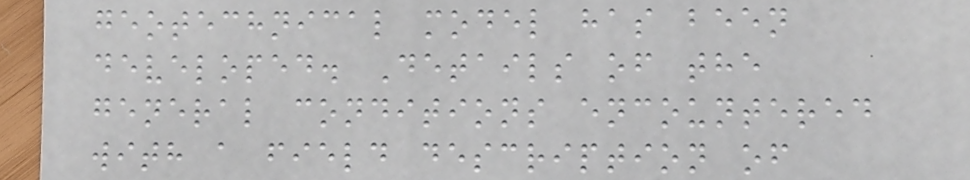geotechnical model has been
developed. Details of the
general conditions encountered
with a field description of
